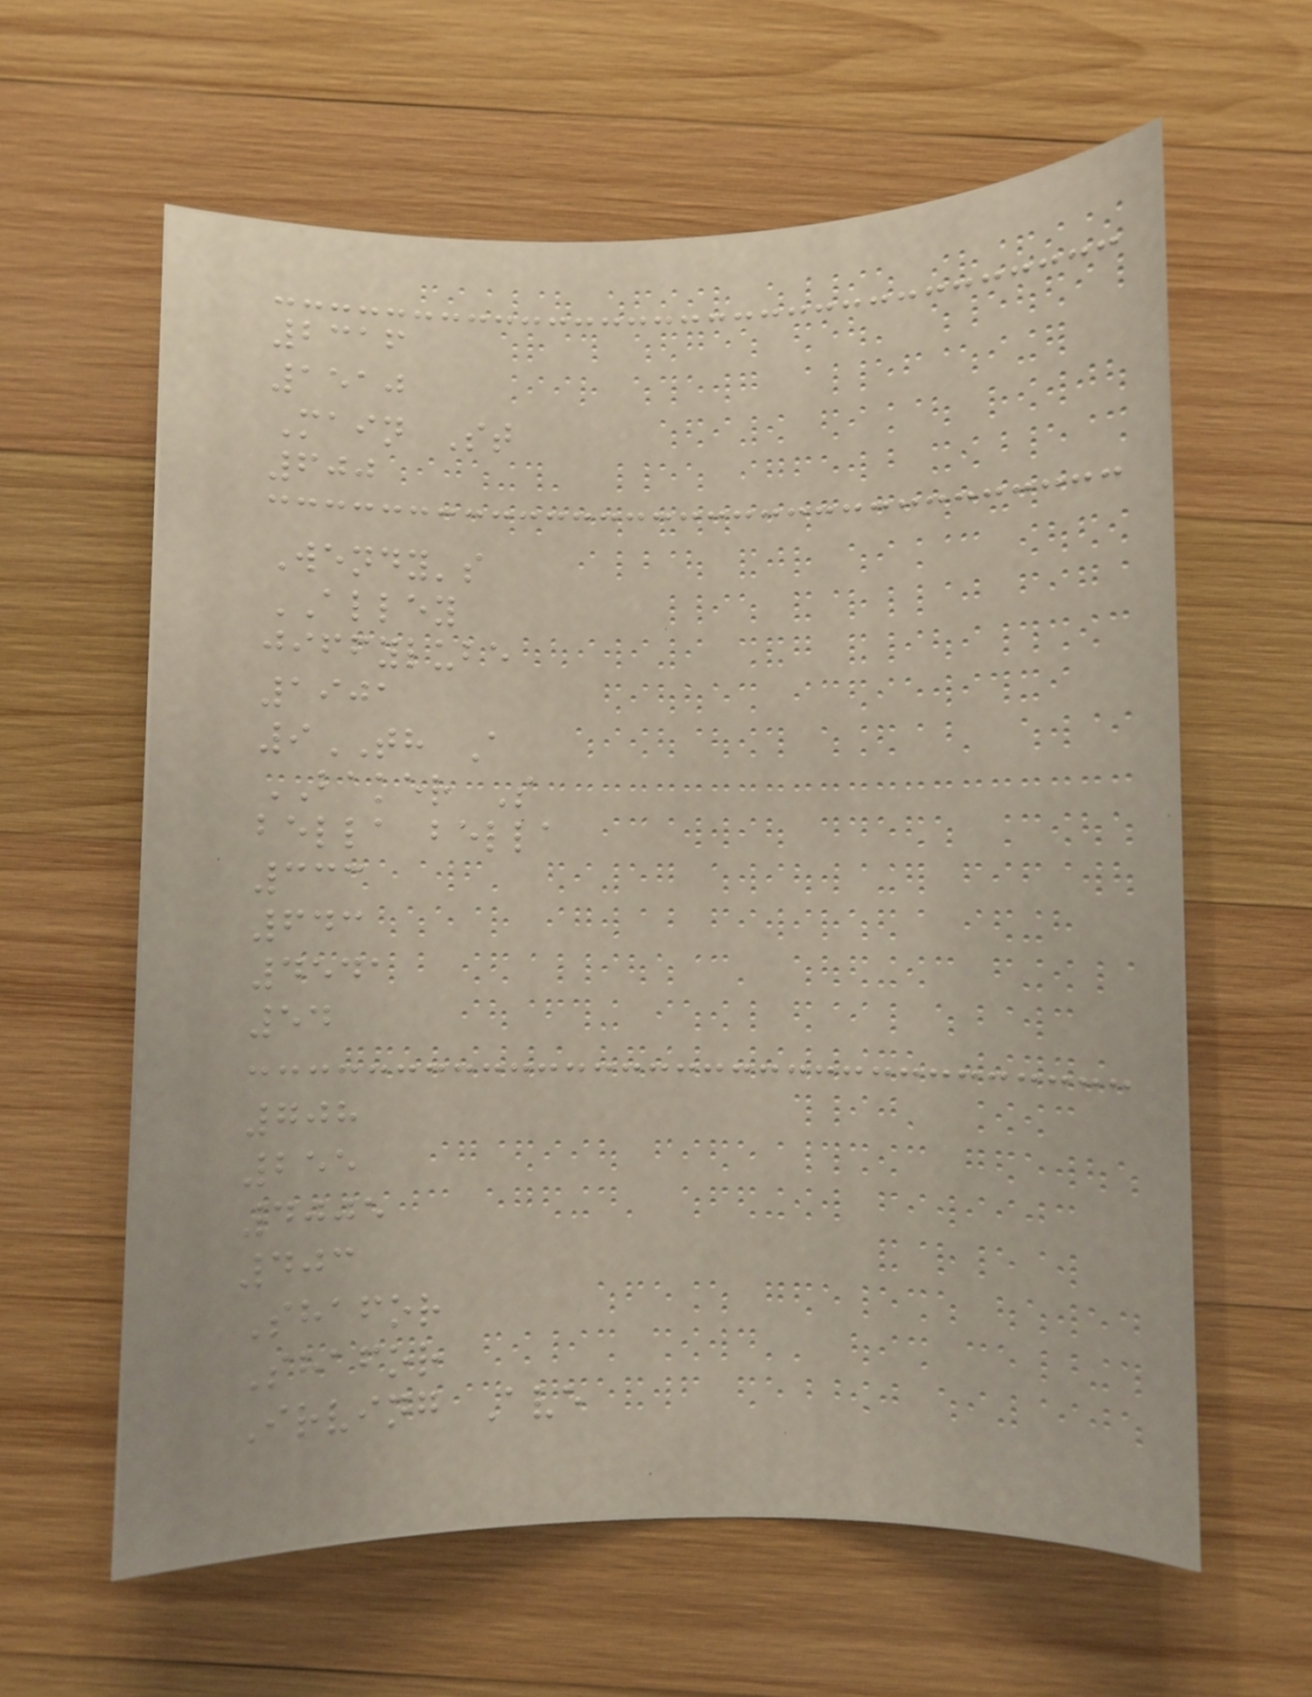2316
1510
Main St
600
Wendy's
ALLEY
jiffylube
1901
9TH A
BAKER S
bella bella
333
643
4541
54
708
255
4005
403
Shafor
Shafor
Irving Ave
